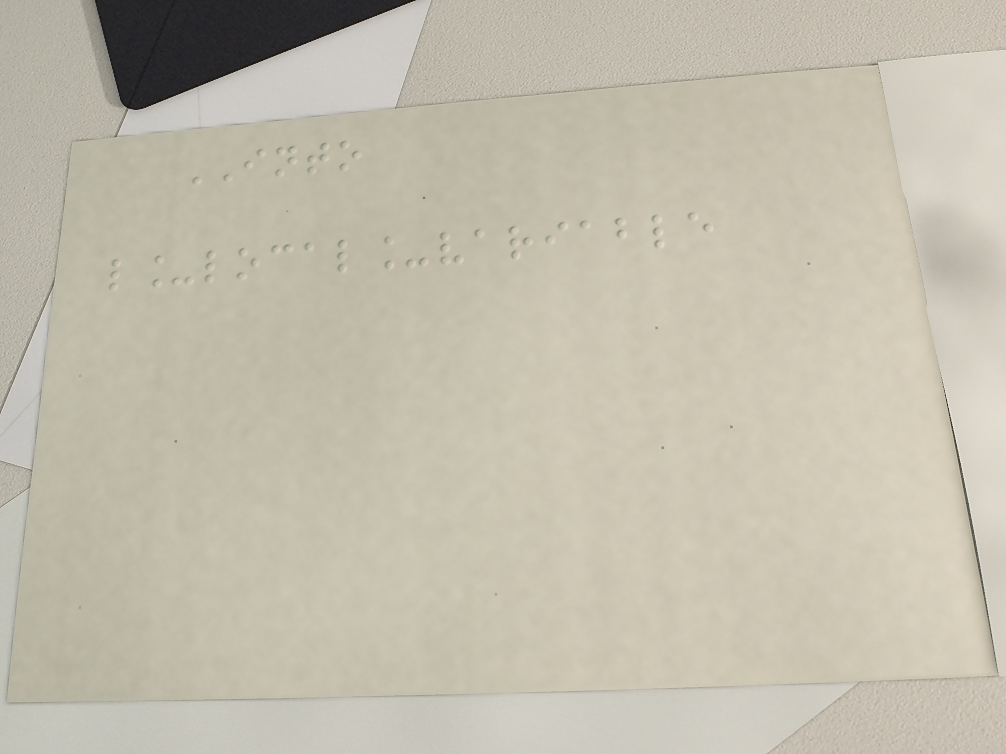INTO
l_local_variable
